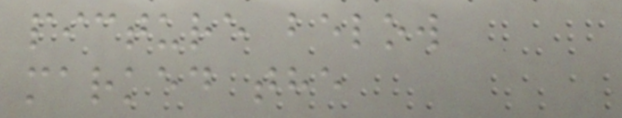picture below
marked the
